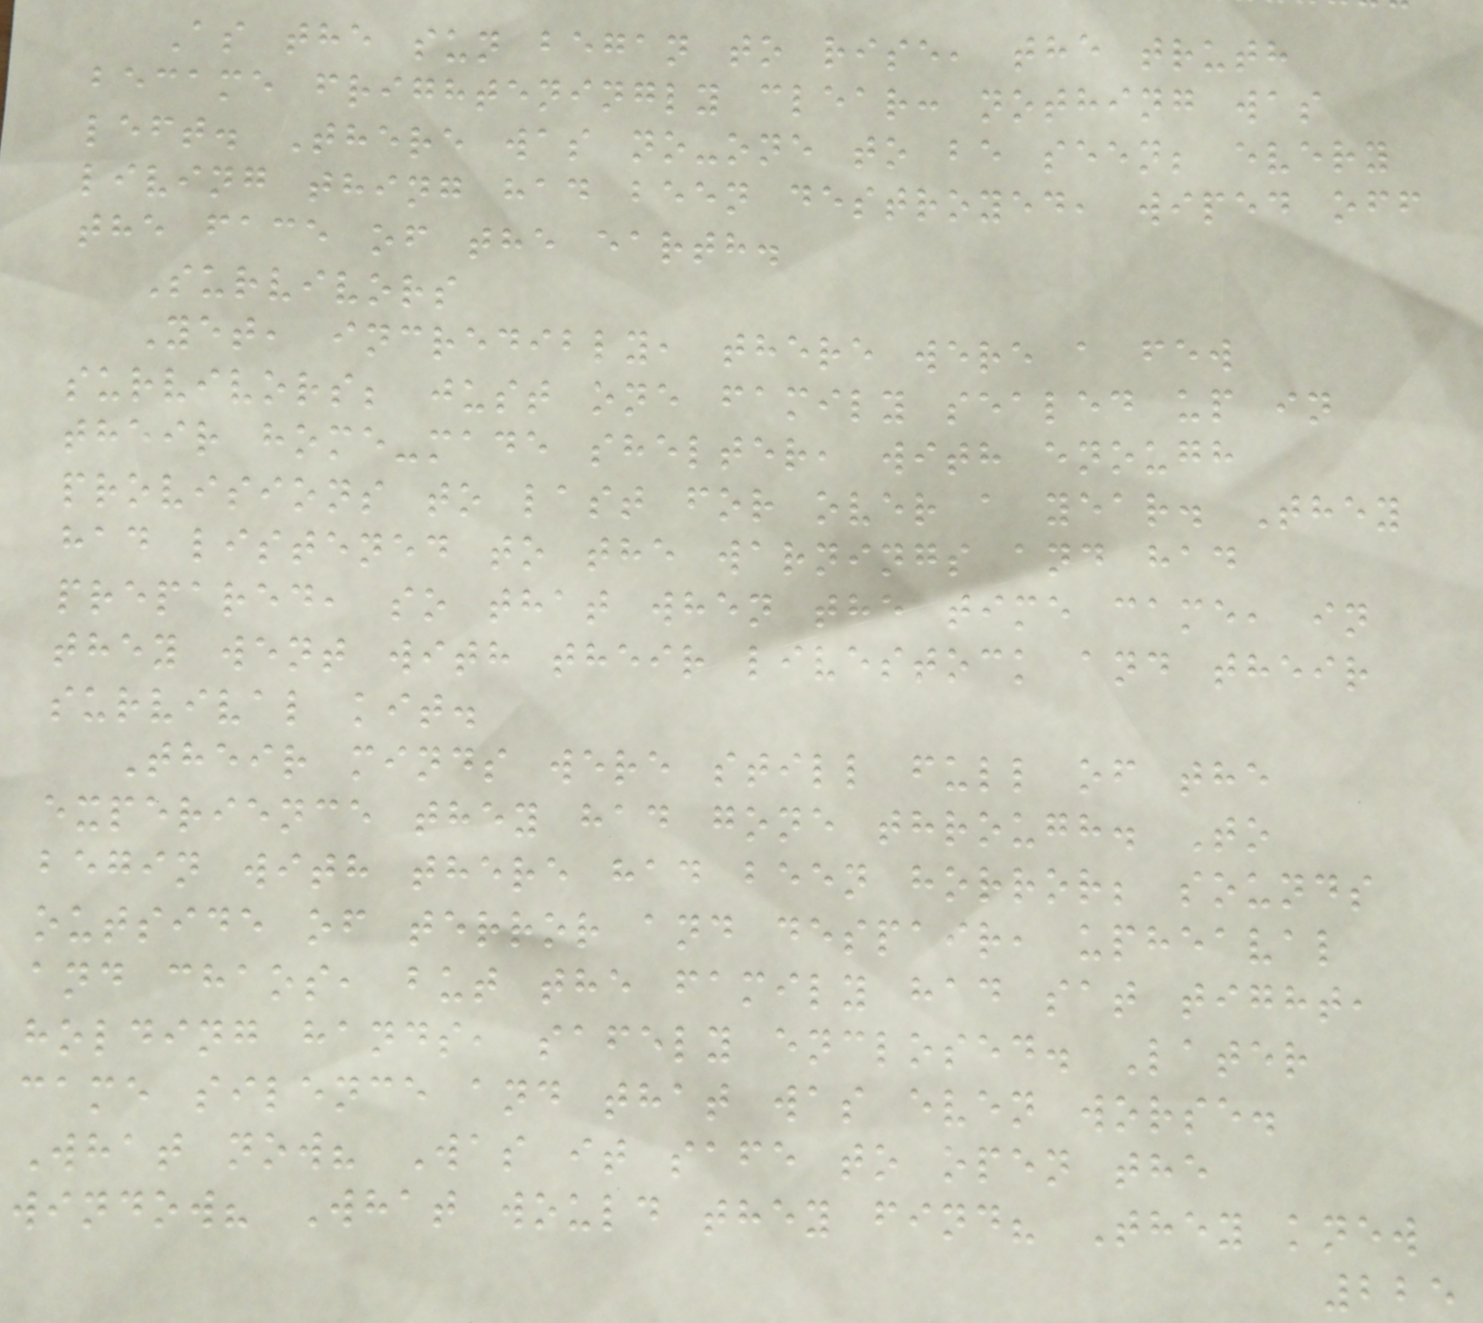As the sun began to rise, the truth
became frighteningly clear: nothing was
left. There was no-one to be seen; every
living thing had been destroyed, wiped off
the face of the earth.
Survivors
Yet, incredibly, there were a few
survivors; just one family sealed up in
their home-made shelter, with enough
provisions to last for over a year. They
had listened to the warnings and had
prepared, so that when the time came, in
they went with their livestock and their
survival kit.
Their minds were still full of the
experience they had gone through. To
begin with there had been horror; sounds
outside of terror and despair, upheaval
and chaos, but the family had sat tight,
holding hands, safely enclosed. Later
came silence and that was even worse.
What now? Was it safe to open the
window? What would they find? They knew
225
